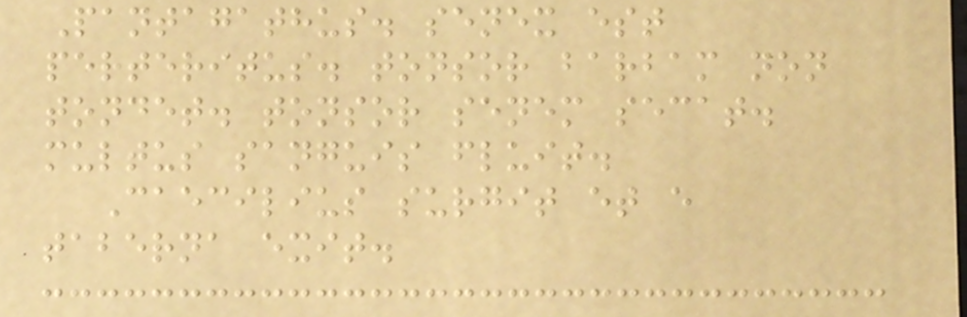Pantagathus. senex est
perteritus. tonsor barbam non
tondet. tonsor senem secat.
multus sanguis fluit.
Caecilius surgit et e
taberna exit.
